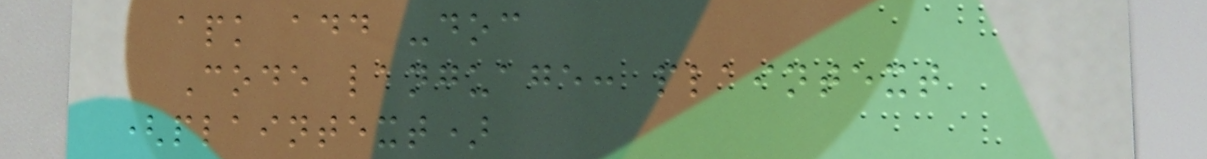apk add -doc
Code language: plaintext
(plaintext)
